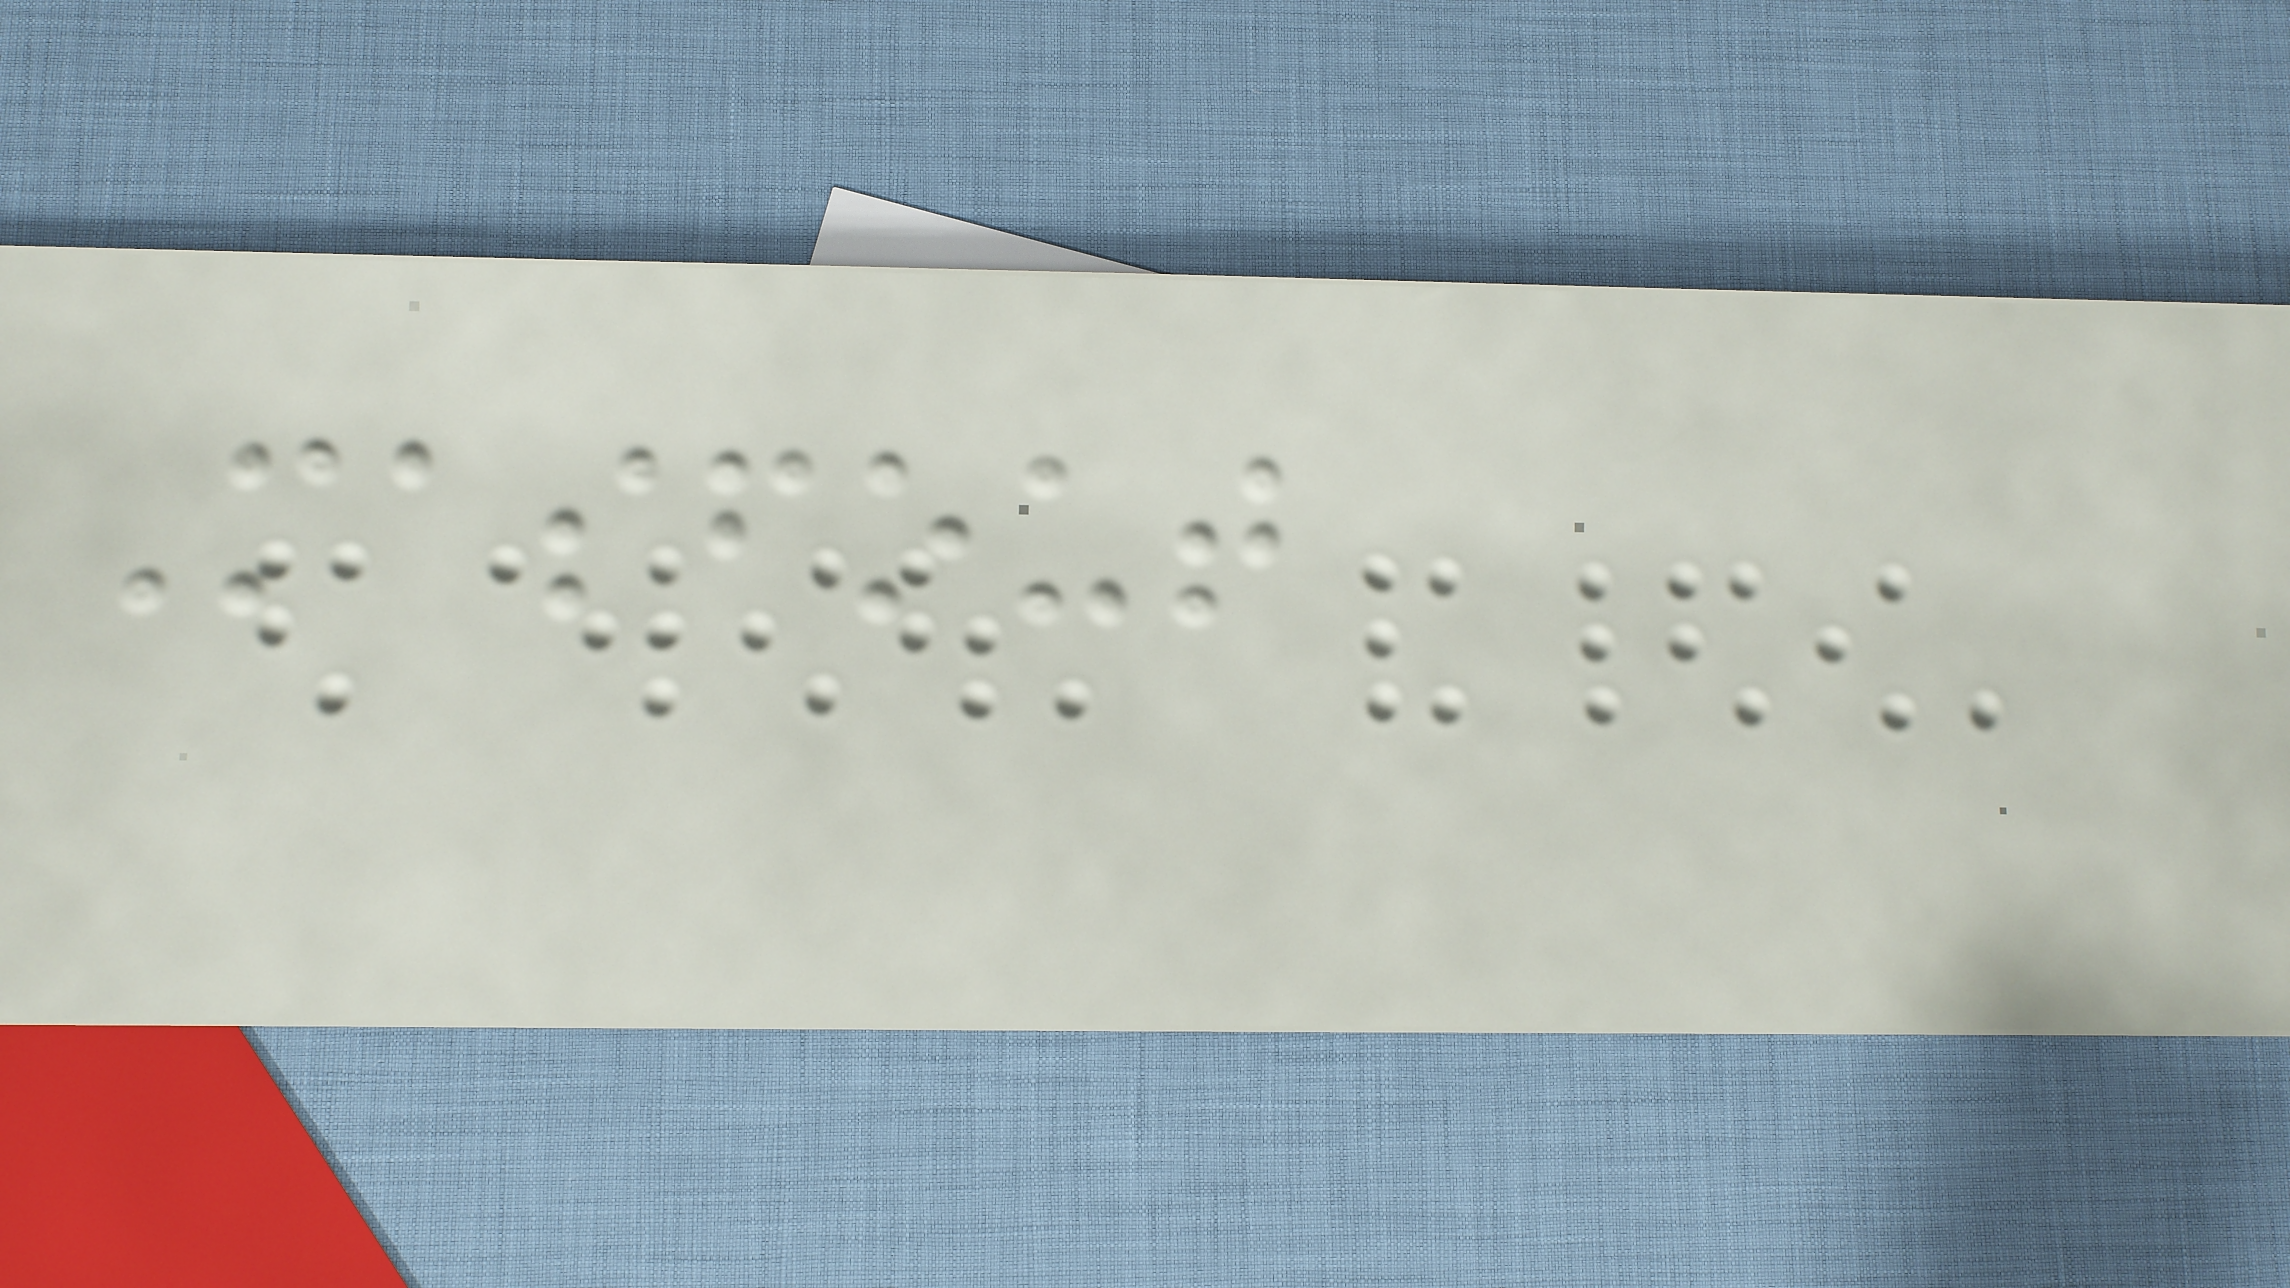Masfout
